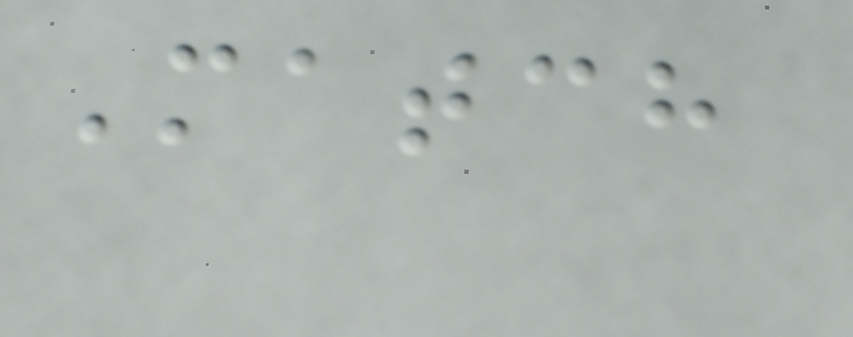Match
